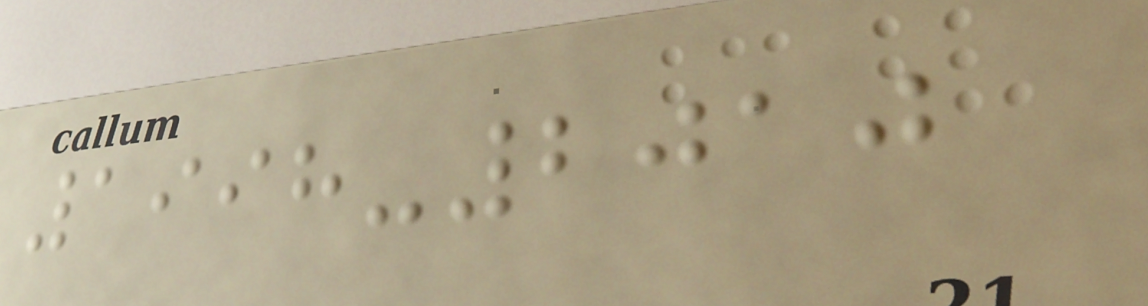1998-2010
